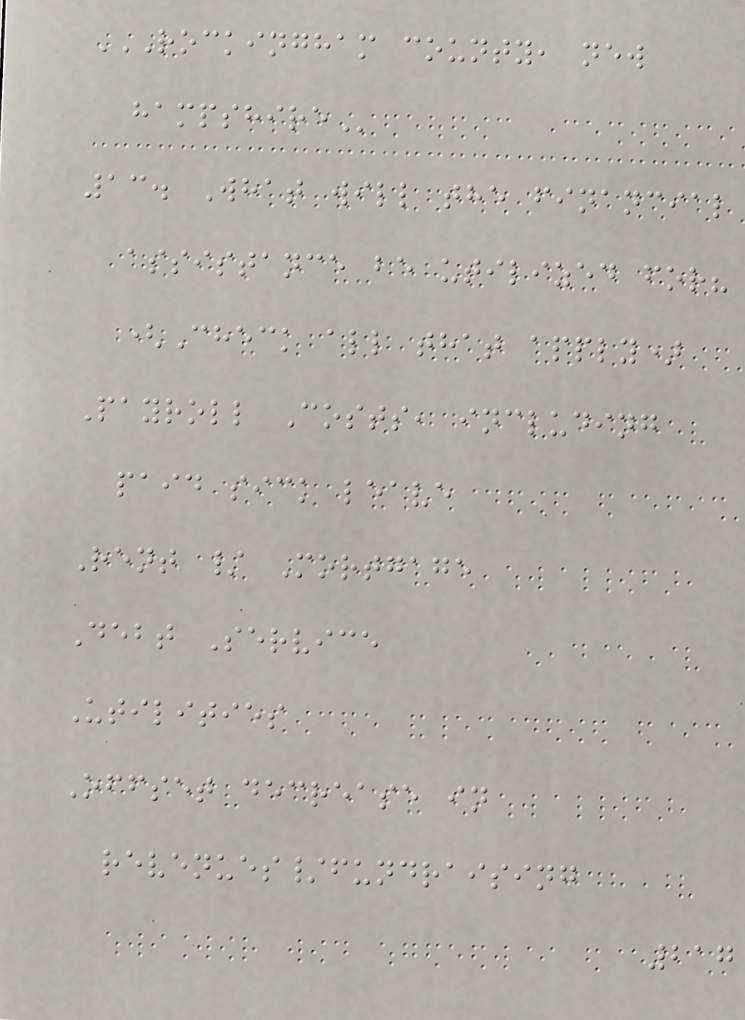ROCKINGHAM COUNTY, NEW
HAMPSHIRE
13. What will the financial
assistance be utilized for?
(Check all that apply)
Payroll Costs, including
paid sick leave
Rent / Mortgage
Debt Service
Utilities
Offset decrease in
revenues/fundraising
217
